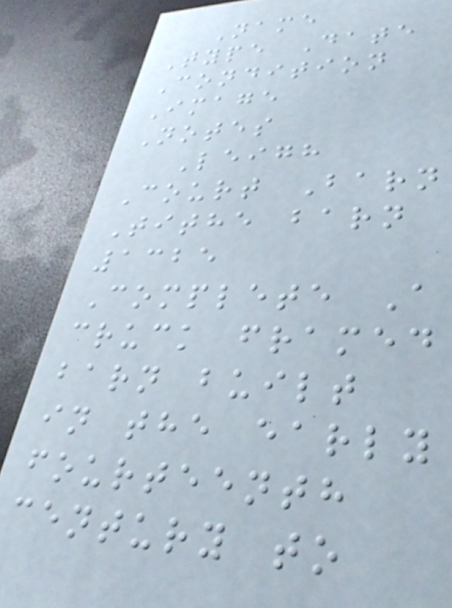Name
Type Date
Condition
Image
Notes
Leigh
Court Barn
Tithe barn
1325
Complete A
cruck framed
barn built
in the early
fourteenth
century to
